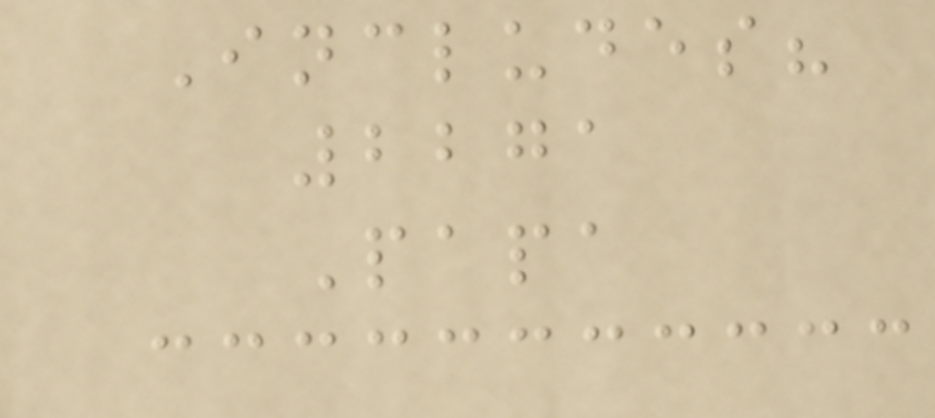Includes?
2271
Papa
